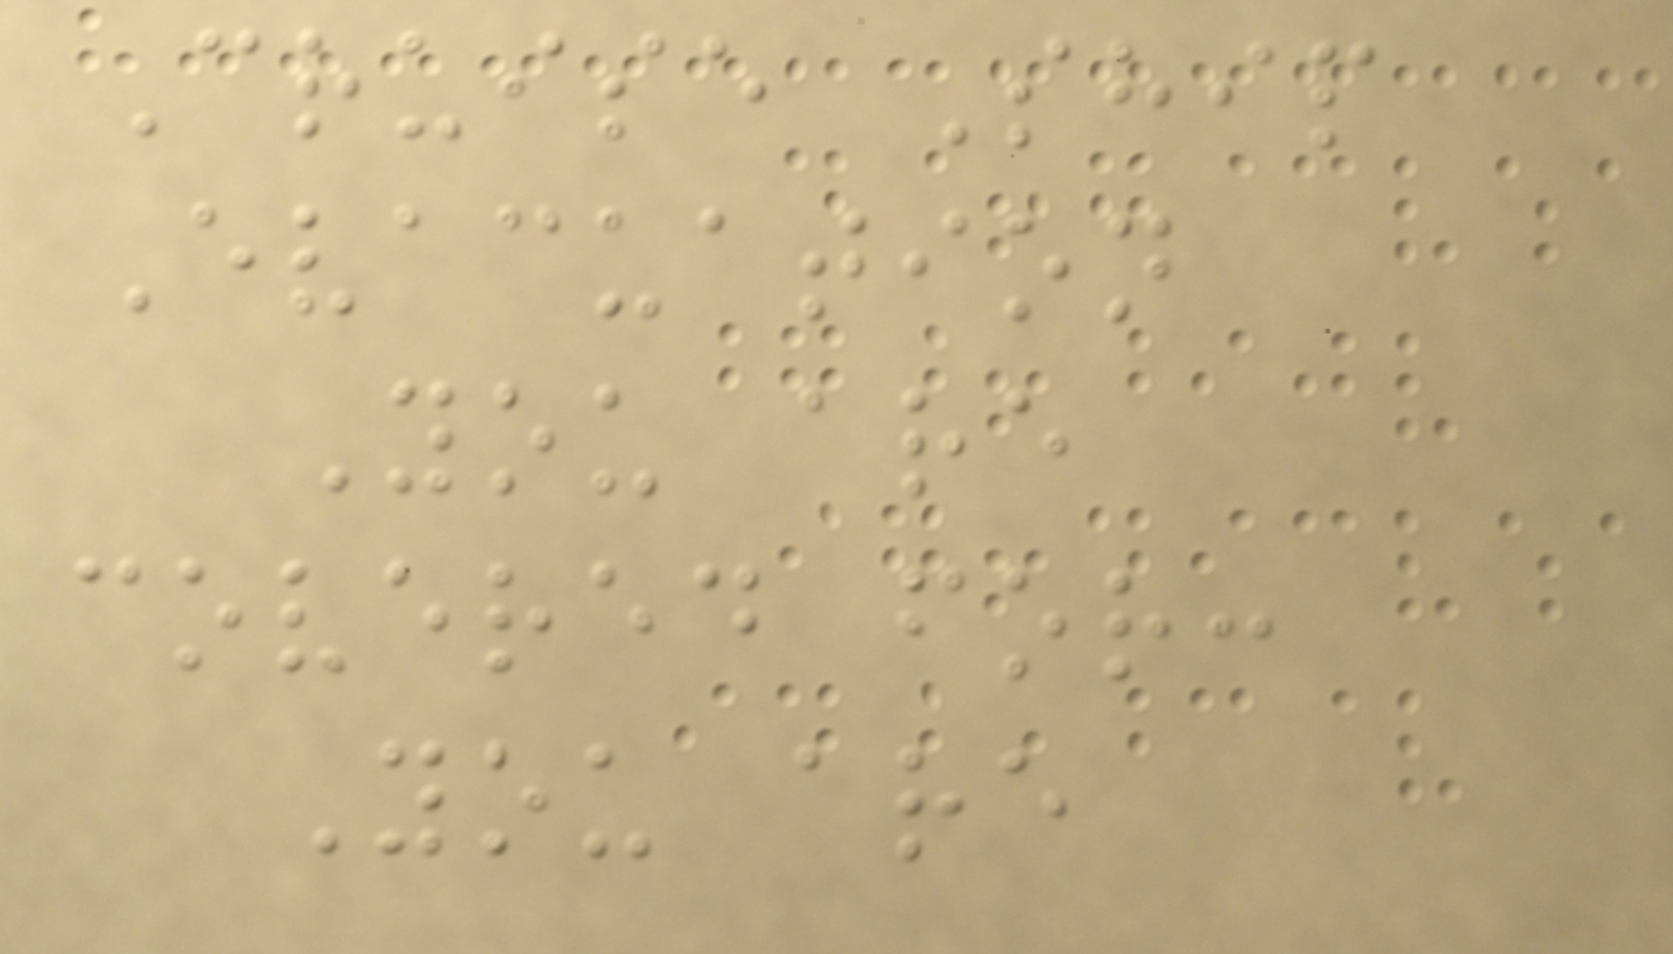Cruise Ship
Evacuation
You are
covered for:
You are
